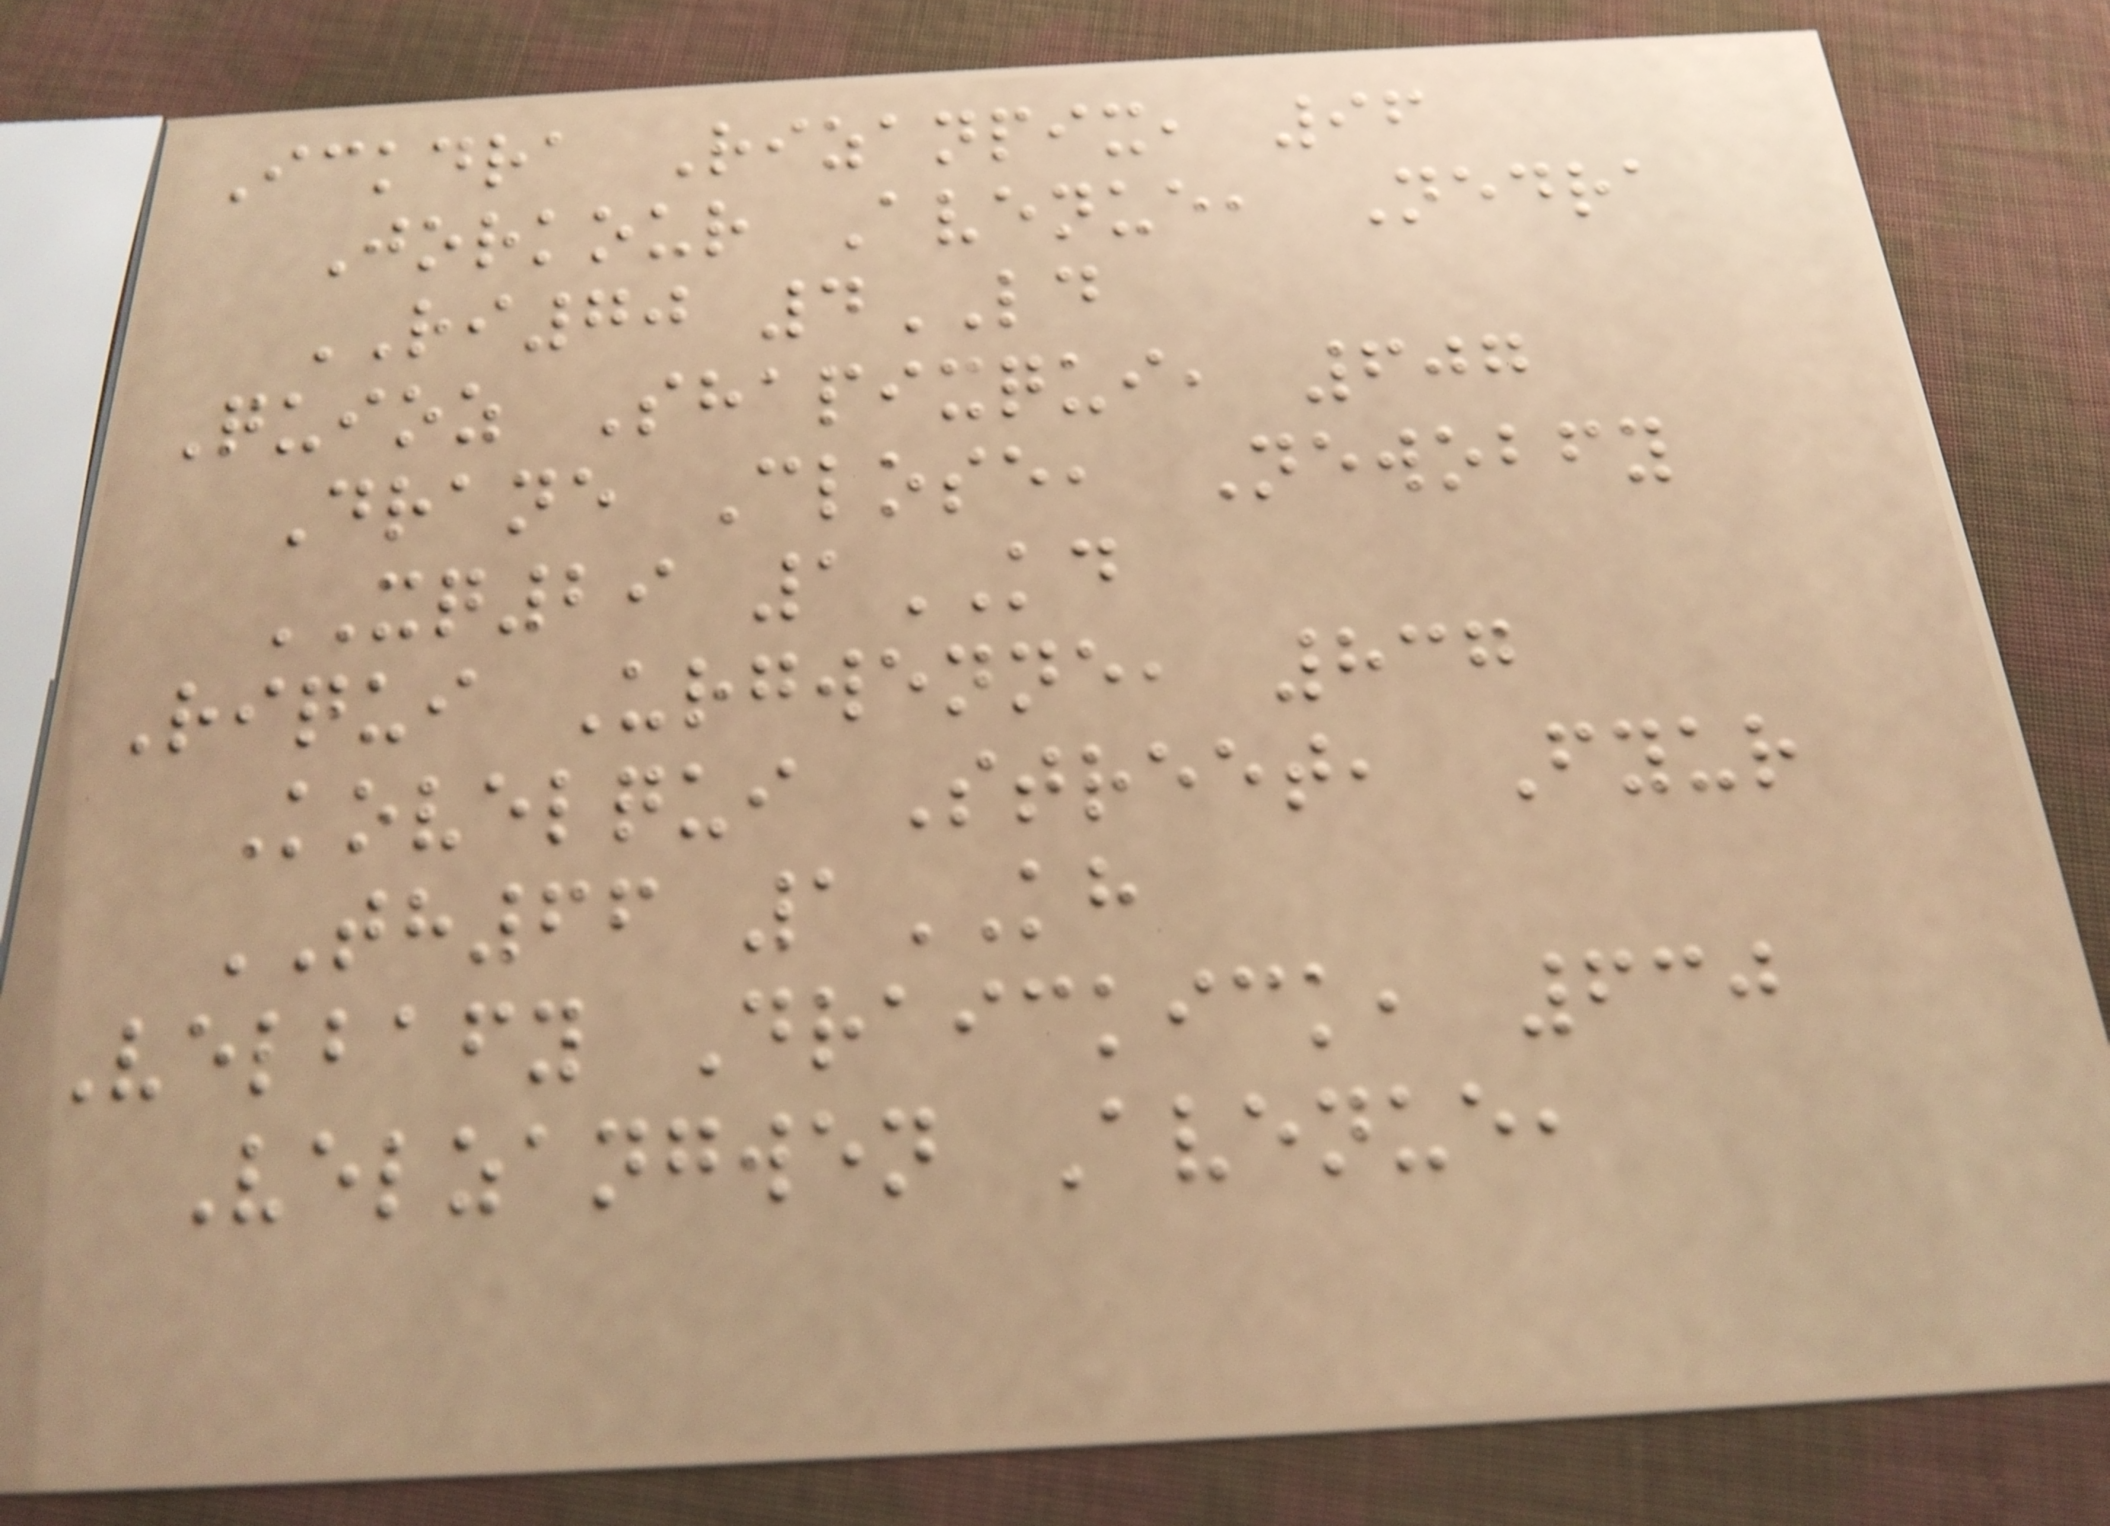Ickdra Rizanpix, 96
Jorkour Avenue, Nedra
RI70 4LD
Quioz Shapixqui, 607
Drane Close, Newobfy
XQ29 1KD
Riqui Urgwenne, 837
Kovelqui Street, Fyur
TH66 1KH
Velbafy Draickick, 630
Velzangwen Avenue,
